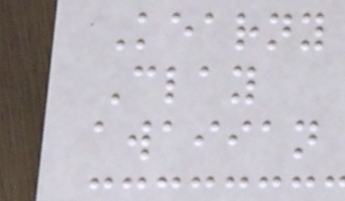Kearny
Clay
awaiian
